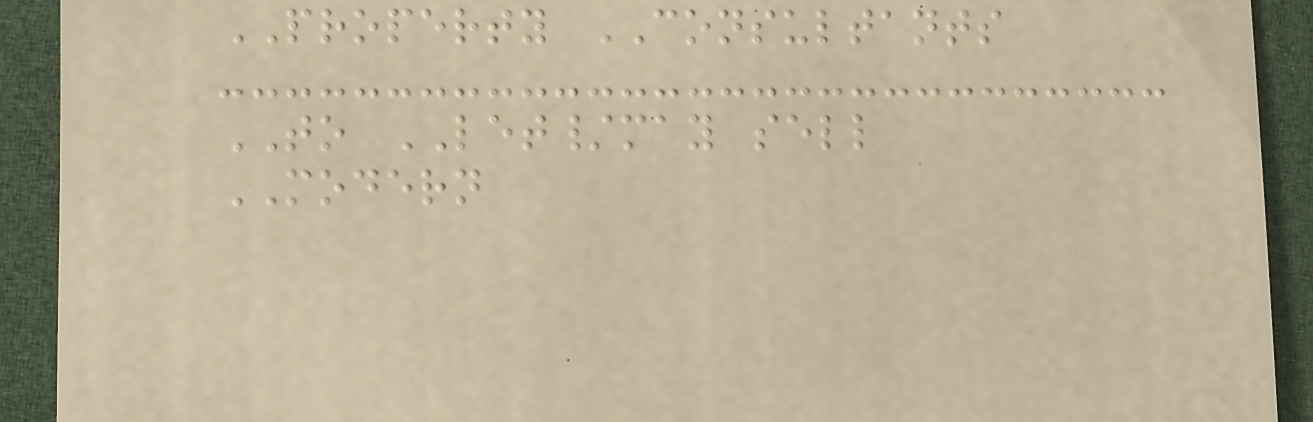PROPERTY CONSULTANTS
TO LET/may sell
MODERN
